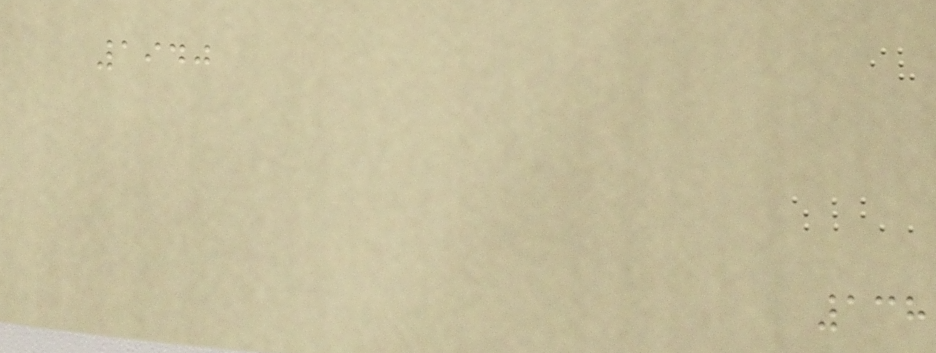1940
138
